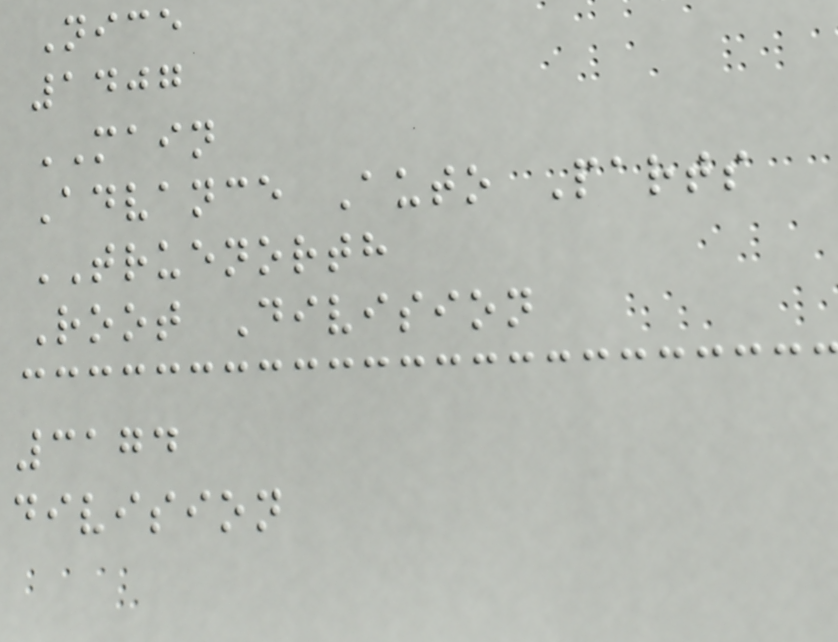Nice
1407
MAIN
Advance Auto Parts
TRUENORTH
Root Division
3174
division
